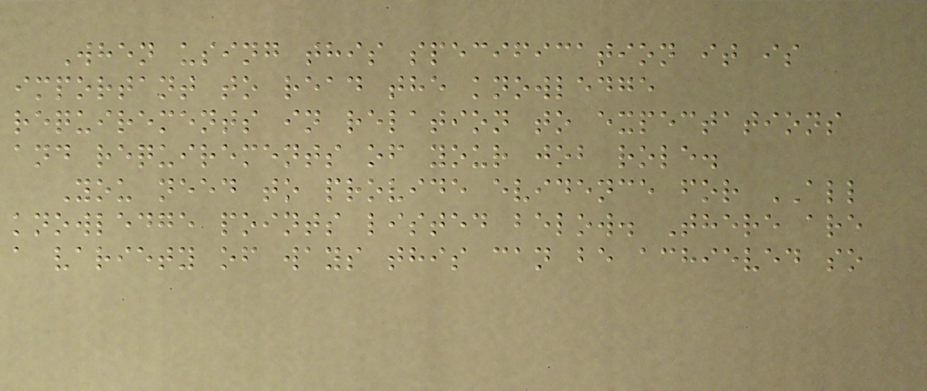When using this specification it is
important to read the knowledge
requirements in relation to expectations
and requirements of your job role.
You need to provide evidence for ALL
knowledge points listed below. There are
a variety of ways this can be achieved so
